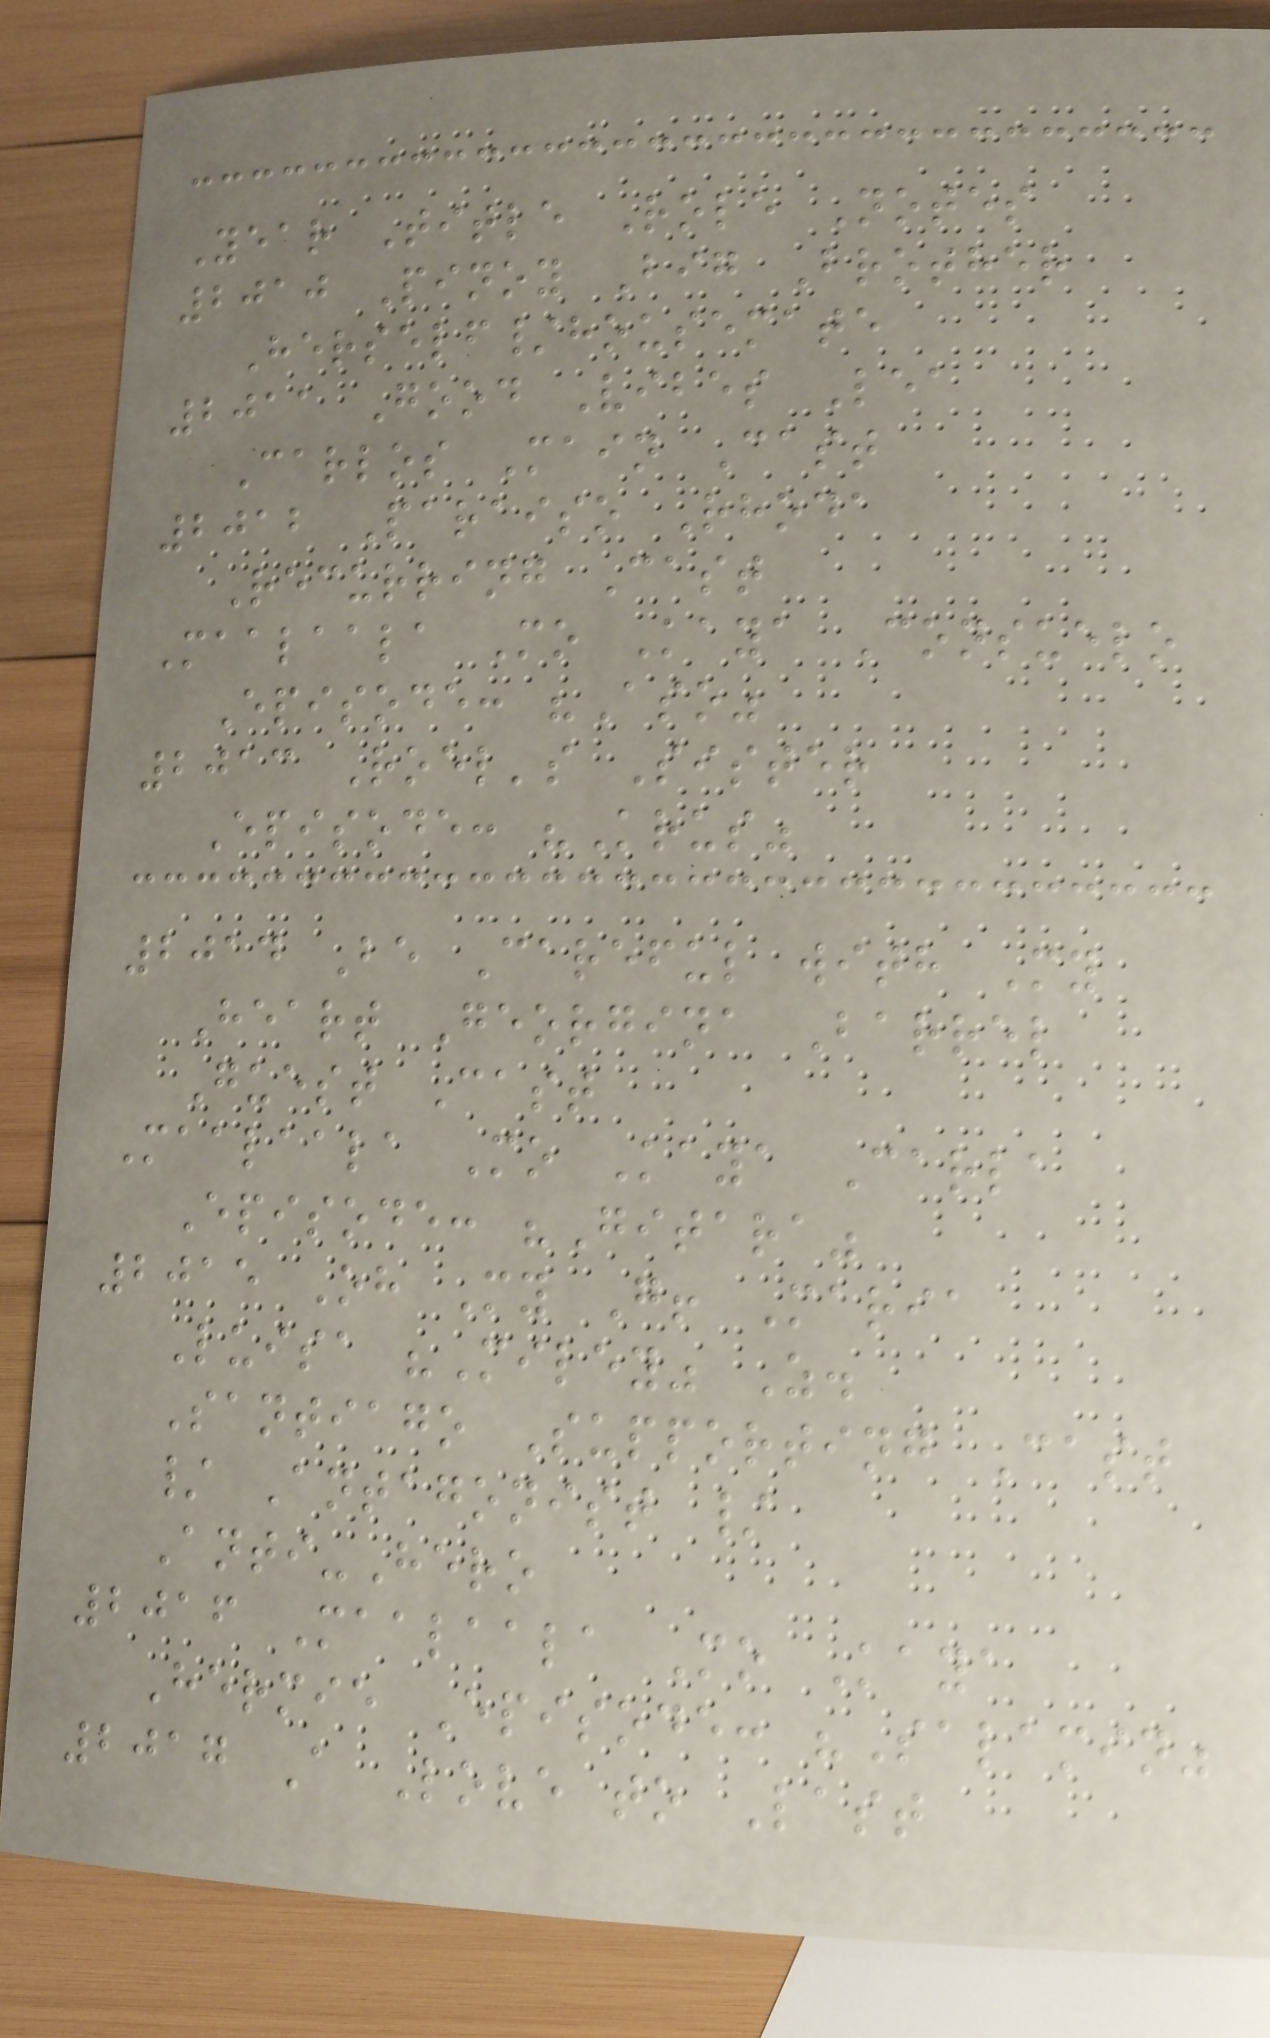Year Title Role Notes
2010 Pinoy Big Brother
Herself/housemate
2011 Good Vibes Lea
Carlos Main Cast
2012 Paraiso Rhoda
Recurring Cast
Maalaala Mo Kaya Consuelo
Episode: "Aso"
2013 Roel's Sister
Episode: "Krus"
2014 Be Careful with My
Heart Georgina Barrel
Guest Cast
Maalaala Mo Kaya Carla
Episode: "Gitara"
2015 Oh My G! Maria
Luisa "Miley" Z.
Santiago Supporting Cast
/ Antagonist /
Anti-Hero
2016 Maalaala Mo Kaya
Hermie Episode: "Salamin"
2017 A Love to Last
